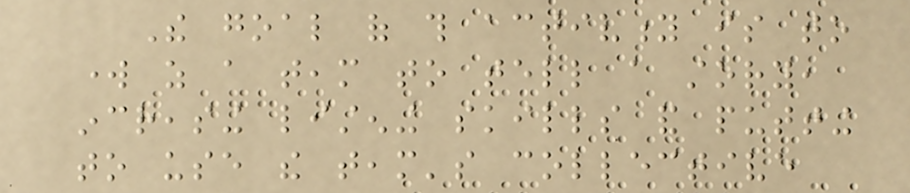The goal of this activity is to
work as a team to tell a story,
increasing listening skills and putting
to use the team's collective
